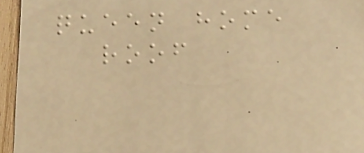queen home
roof
